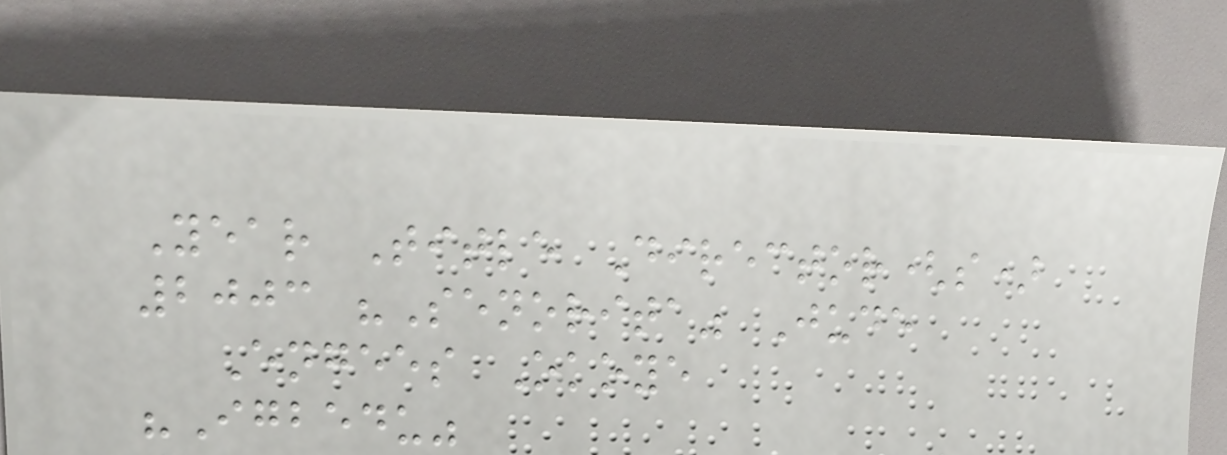Year Title Director(s)
2003 "Senorita" Jude
Engees Okoye
"Igbedu"
